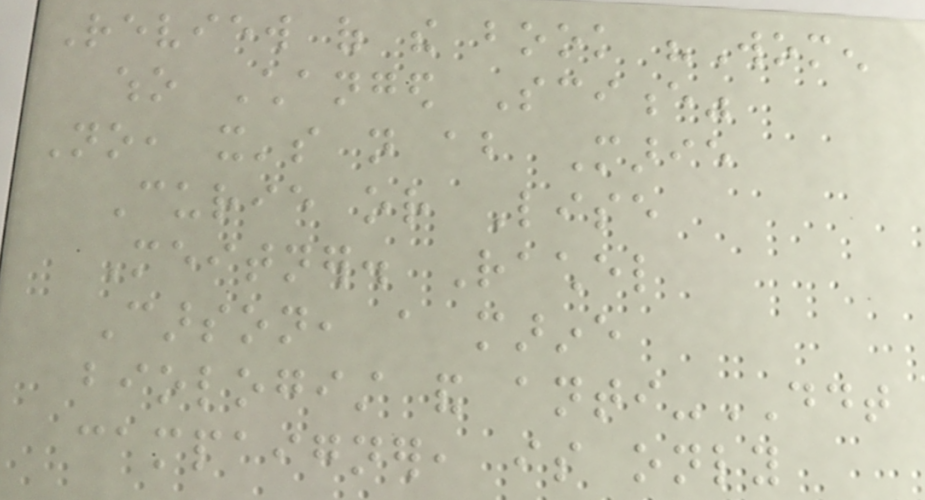Review of the book "Women
who Changed Science"
No, it's not about Marie
Curie or Lise
Meitner. Rachel
Carson, a marine
biologist and anti-DDT
campaigner, is only
